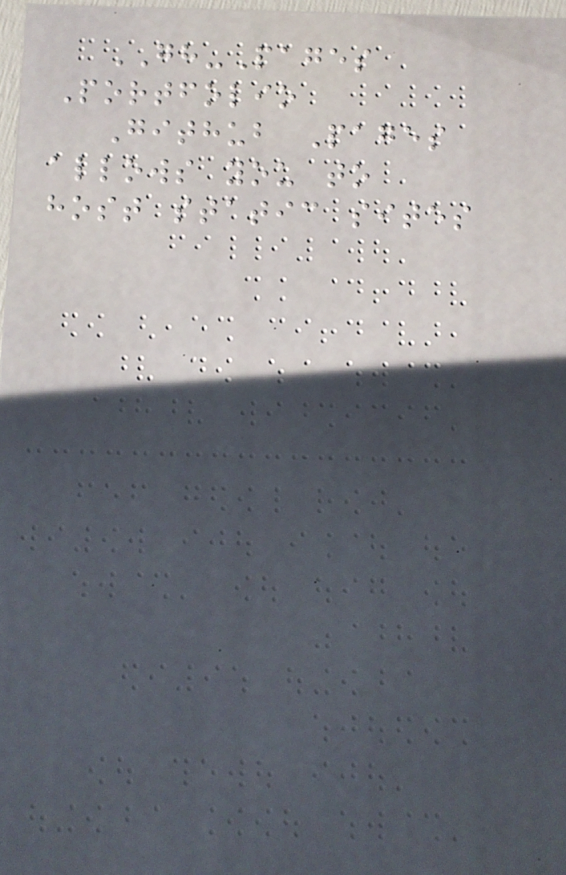GH-Pages
Portfolio
Github Pages
allows you to
host static sites
